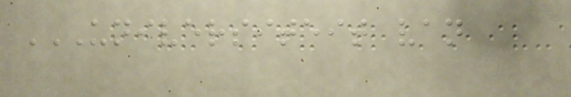UNIVERSITEIT VAN
